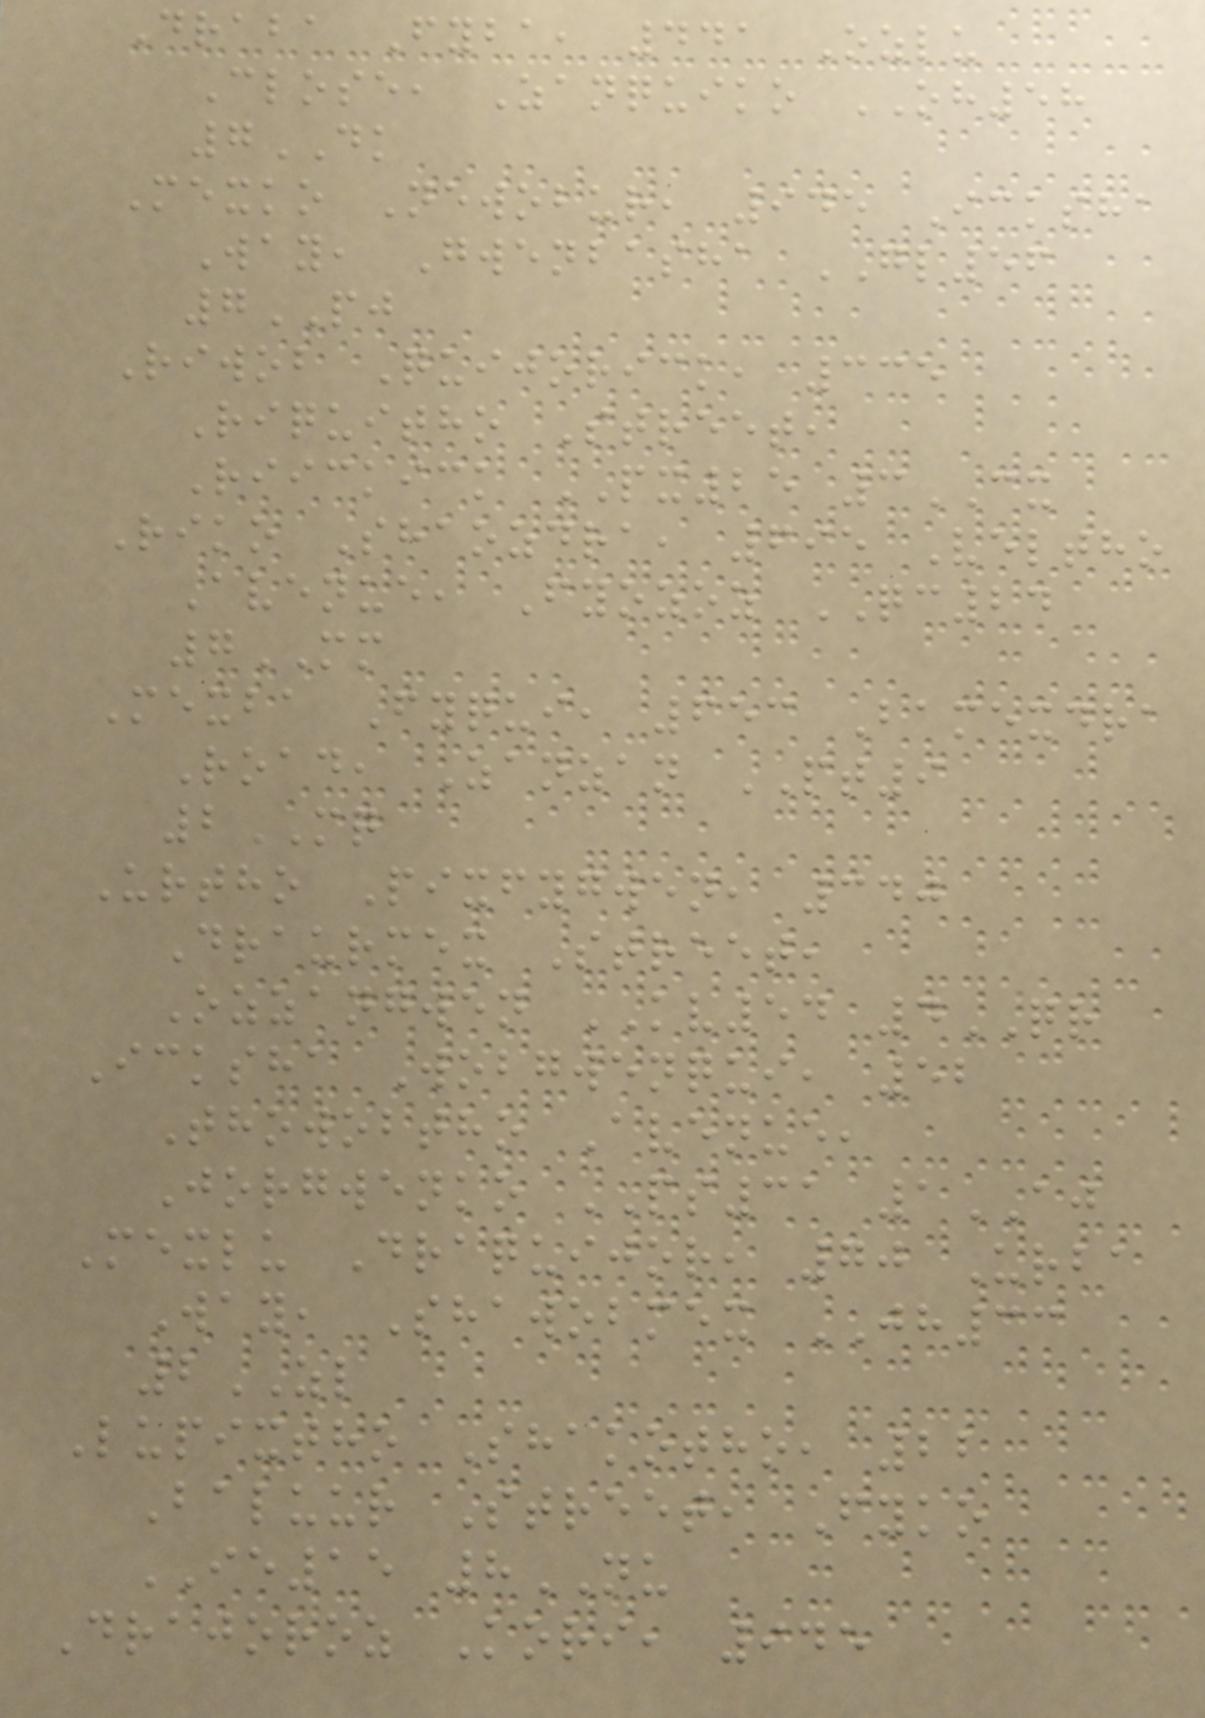Draba Fyba, 441 Ozlu
Close, Zanquiko OH58
7DK
Mexko Newobur, 945 Icksha
Way, Gwenbasha GL56
7PJ
Riwob Quijorick, 335
Riquitho Street,
Riickick PX25 3CX
Riko Shaozdra, 695 Veltho
Avenue, Fyozoz QC24
7MM
Mexba Fyqui, 653 Bamexdra
Road, Zanzan PT9
2MQ
Urtho Pixfygwen, 340
Draurmex Street,
Ozzangwen KV54 4QR
Icksha Wobgwenqui, 52
Thowobtho Avenue,
Jorgwenko PS31 1AJ
Mexlu Draquijor, 70 Urba
Way, Shawobmex JH33
2ZL
Lupixtho Shakotho, 22
Baluur Street, Fyko
IE15 8NU
Drajoroz Kori, 945
